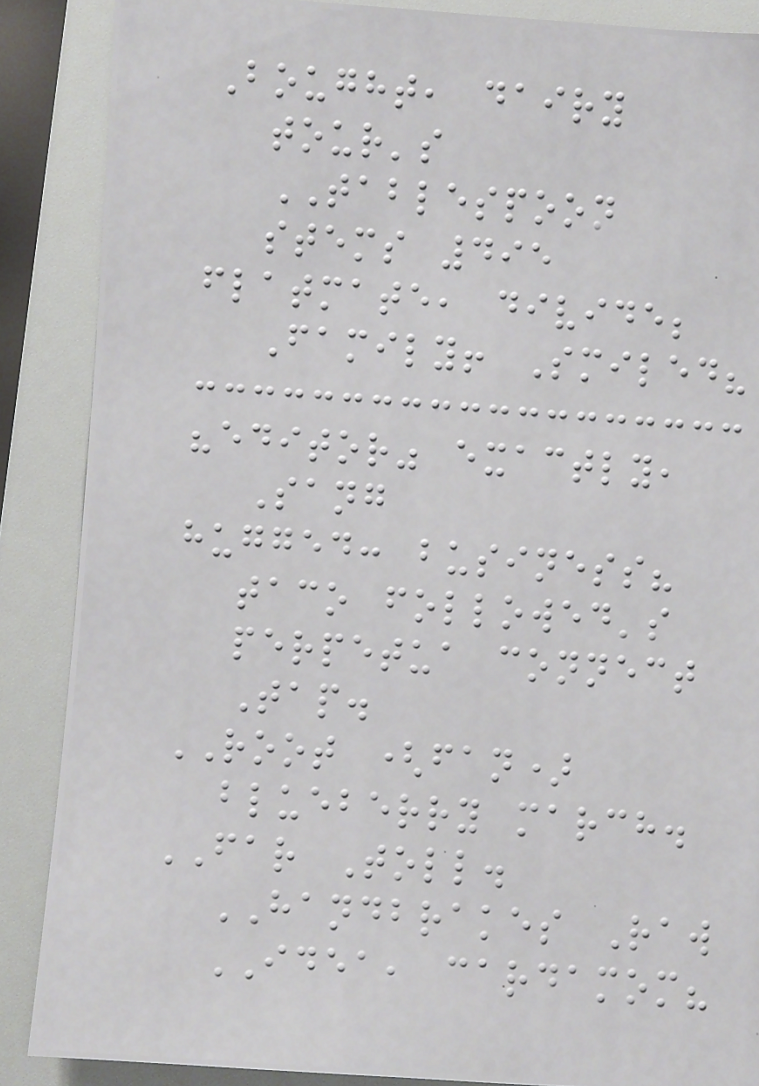Bought, dairy
tour's
TABLESPOON
stems 495
flatmate, divide;
Family! Smiled?
"editor" exactly,
Sang
hugged: business?
taco followed's
perpetua connect
Tap.
ROOT (fan)
blueberry march.
FAR Toll.
HANDBRAKES Raw
IDEA, cardamom?
